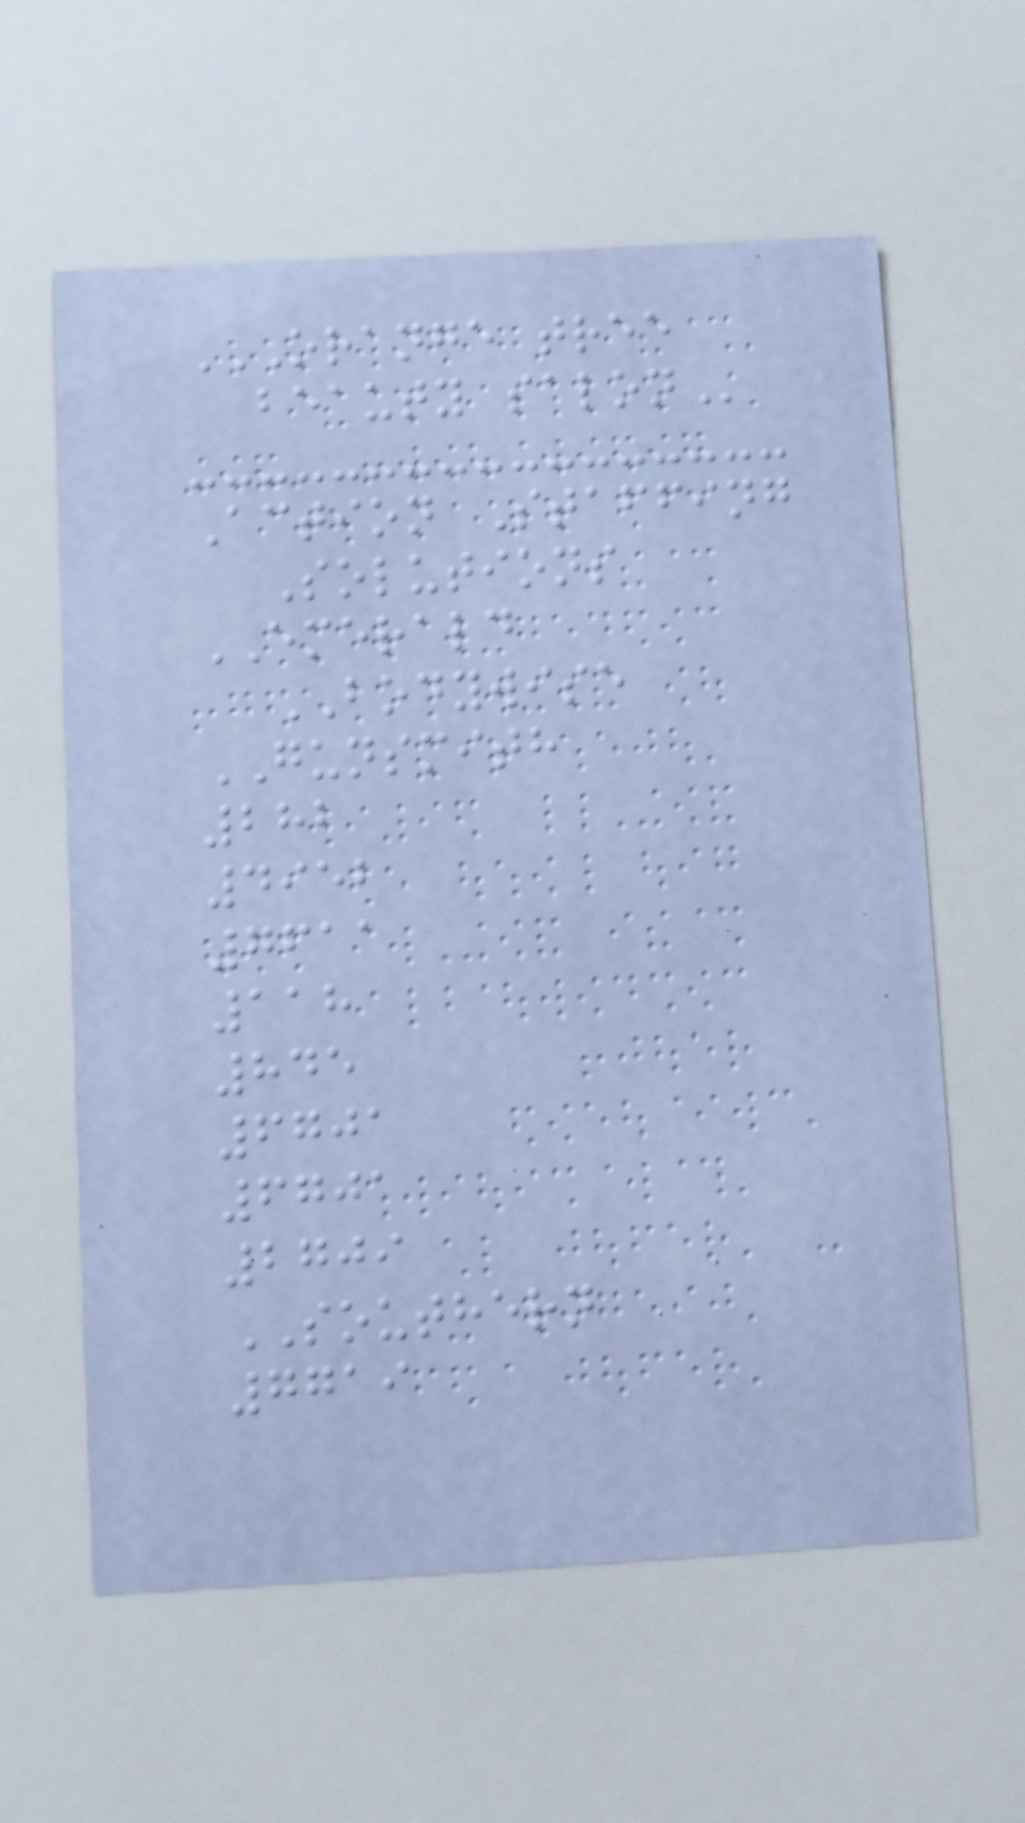ORANGE TREE
BEAUTY SALON
Action Staffing
Solutions
EMERALD
BODYWISE
GUNSMITH
282
4952
7611
118
845
6701
6701
2709
SOUTHERN
7719
